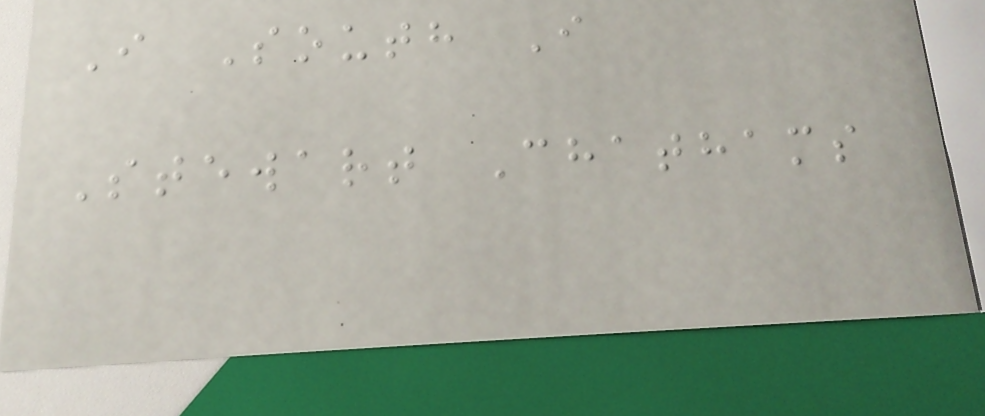I South I
Stewart Chathams
